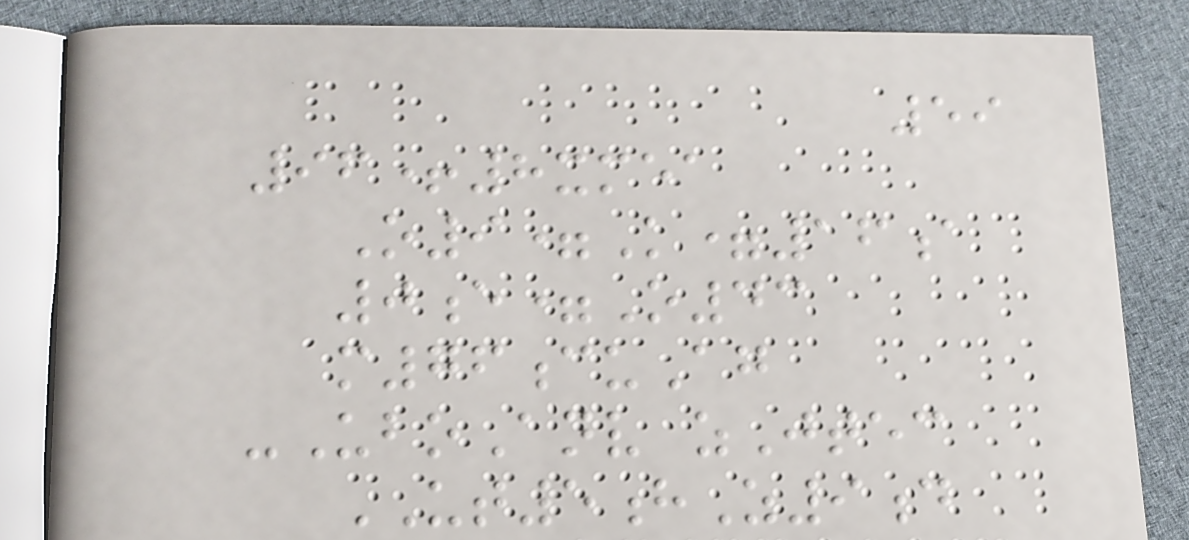59
96+8xmea
O9=K=16a
0e=O43
m76cuAg
-UboAnv zJtec
UT5hZ9d
